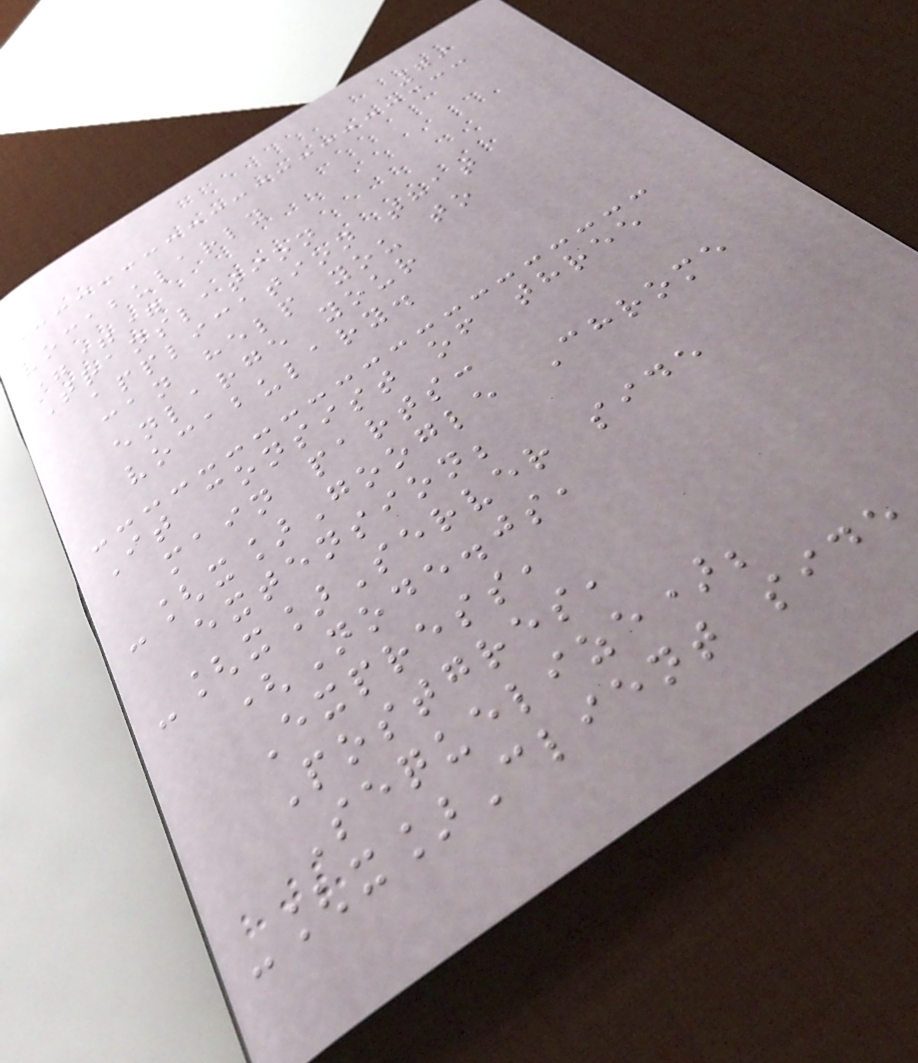79
vocabularly
===
Translation
application that
can help you to
enlarge your
vocabulary.
It consist of three
main parts:
-[x]Google Chrome
extension;
-[x]Server side
(Node.js,
Express,
Postgres,
Sequelize);
-[x]Client side
